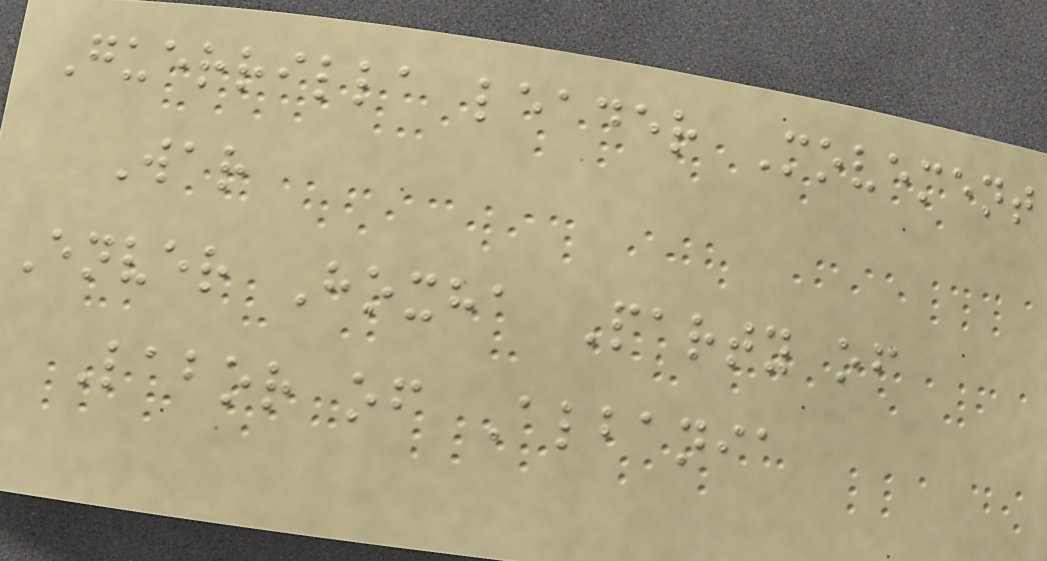Guerrilla leader Movement
War
Enver Hoxha Party of
Labor of Albania
